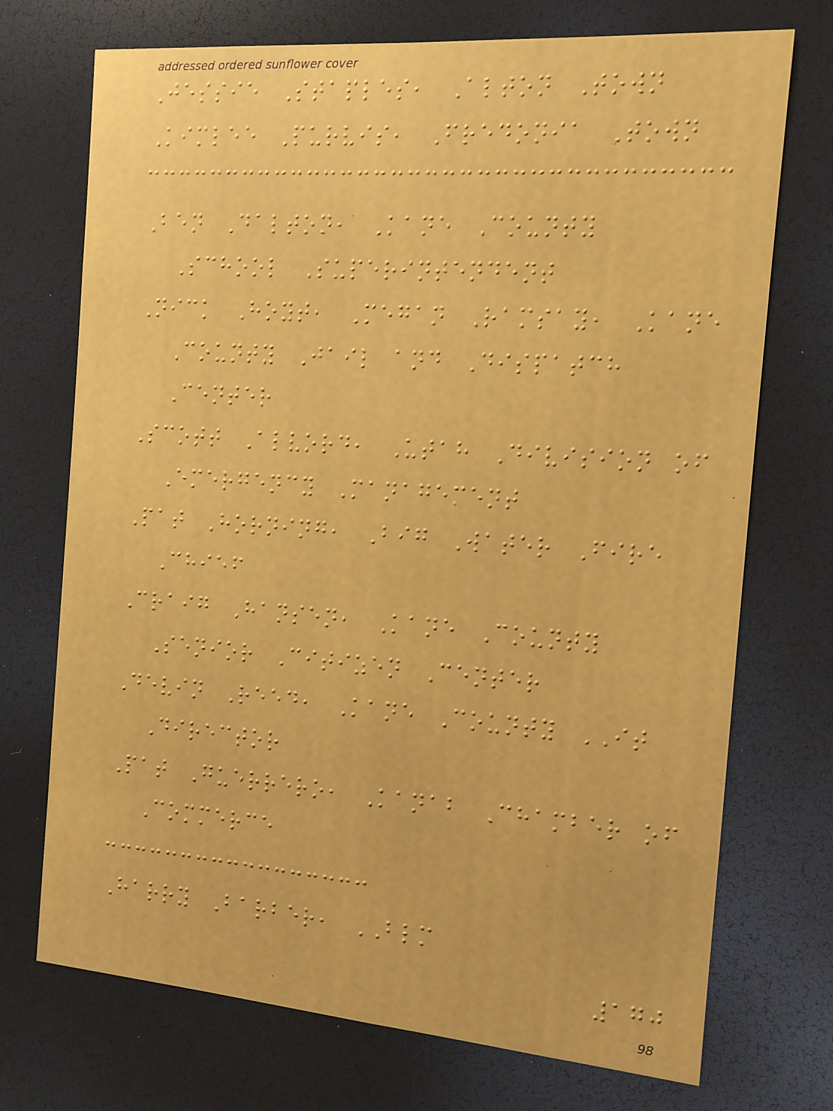Jessie Staples, Alton Town
Kimlee Purvis, Fredonia Town
Ben Dalton, Kane County
School Superintendent
Nick Hoyt, Megan Ramsay, Kane
County Jail and Dispatch
Center
Scott Alvord, Utah Division of
Emergency Management
Pat Horning, Big Water Fire
Chief
Craig Hansen, Kane County
Senior Citizen Center
Devin Reed, Kane County IT
Director
Pat Guerrero, Kanab Chamber of
Commerce
Harry Barber, BLM
170
